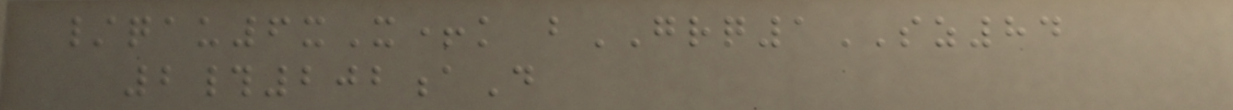/qau6xX+k bGRQ1SZ84
2#202aD
